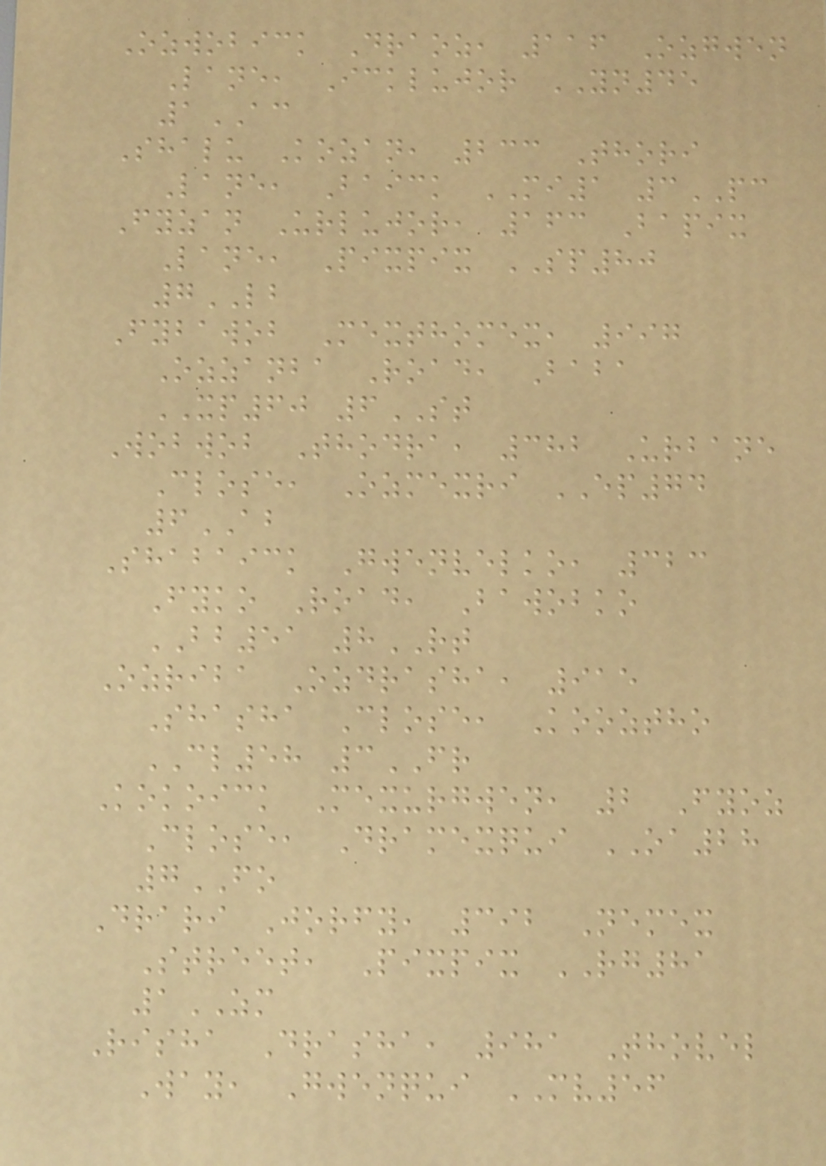Ozwobick Draoz, 116 Ozgwen
Lane, Icklujor YN45
1AC
Shalu Kozan, 233 Thori
Lane, Baick MI1 3PC
Fyzan Urlujor, 163 Bapix
Lane, Pixpix SP80
7LB
Fybawob Mexthomex, 997
Ozzanba Road, Baba
XP60 6ST
Wobwob Thodra, 382 Urbane
Close, Ozmexri EP74
6AB
Shabaick Gwenvelko, 323
Fyko Road, Bawobko
BB51 8RT
Ozriba Ozdrasha, 915
Shasha Close, Kooztho
CL58 3FR
Kokoick Mexurgwen, 2 Fyoz
Close, Dramexqui OA28
7FO
Drari Jorfy, 392 Nemex
Street, Pixpix RG81
1ZM
Risha Drasha, 981 Thovel
Way, Gwenqui MV56
